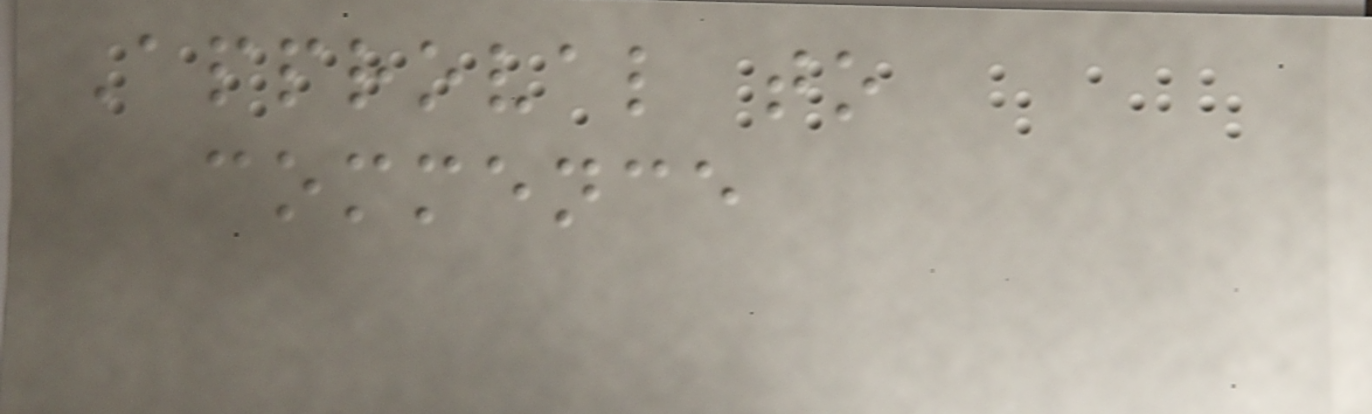Approval to
commence
